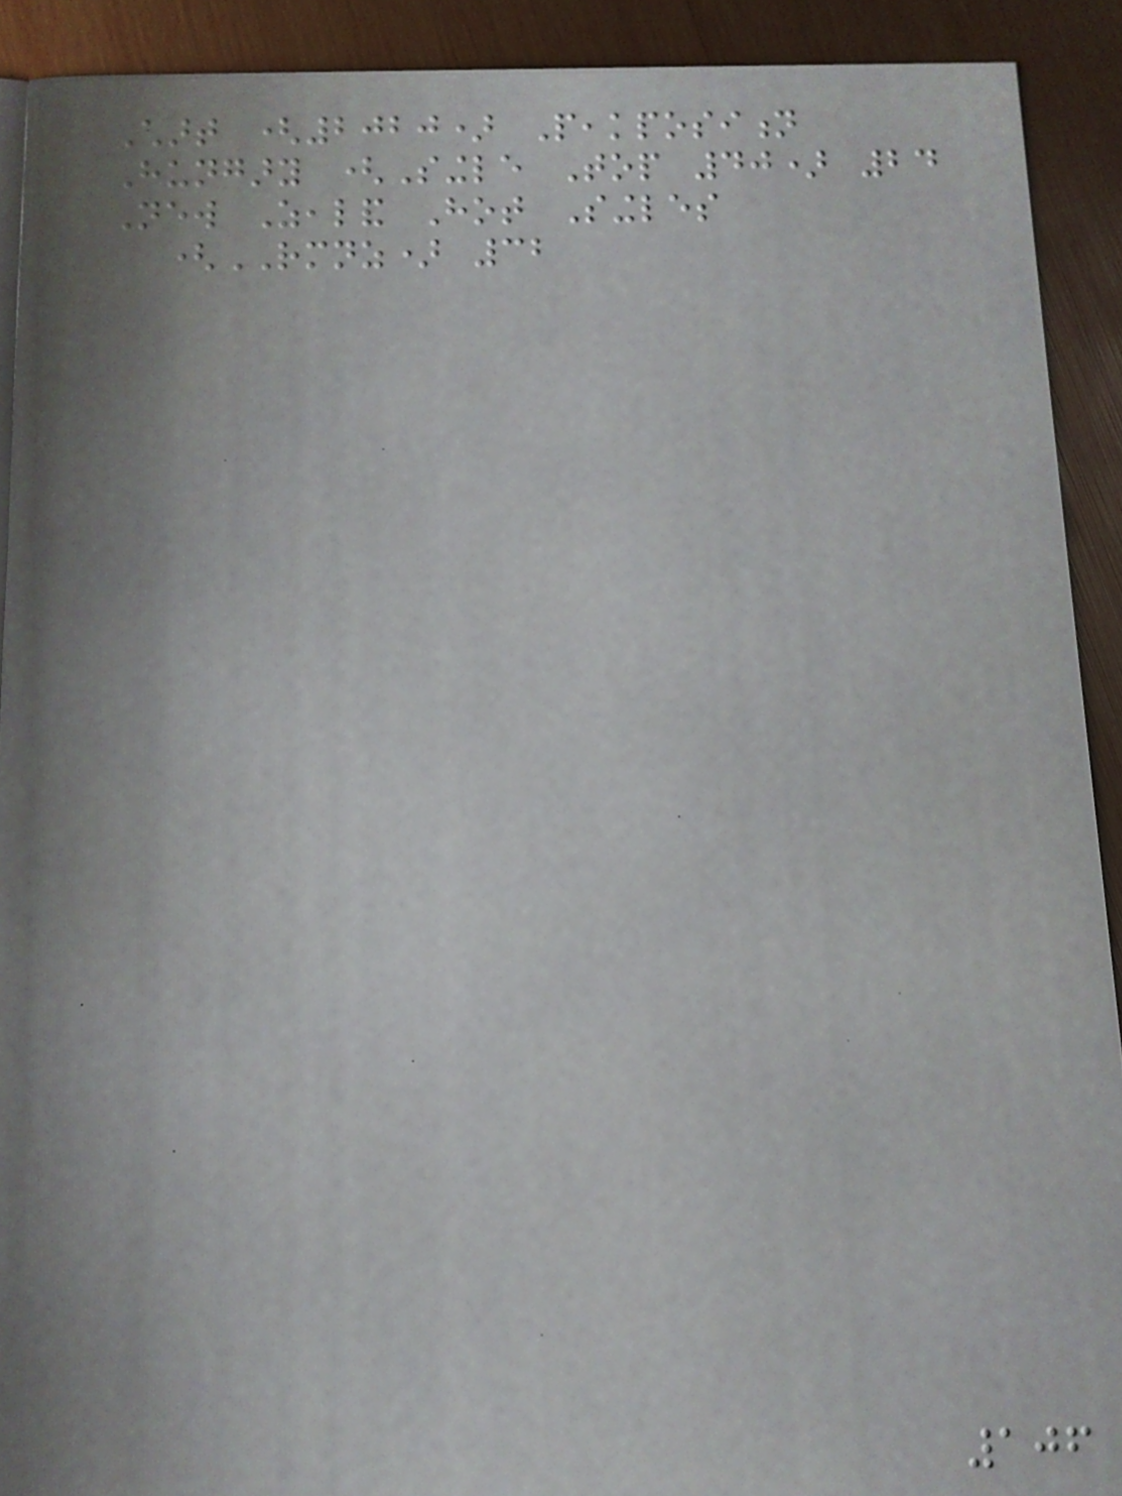Chart (2020) Peakposition
Hungary (Single Top 40) 24
New Zealand Hot Singles
(RMNZ) 32
106
